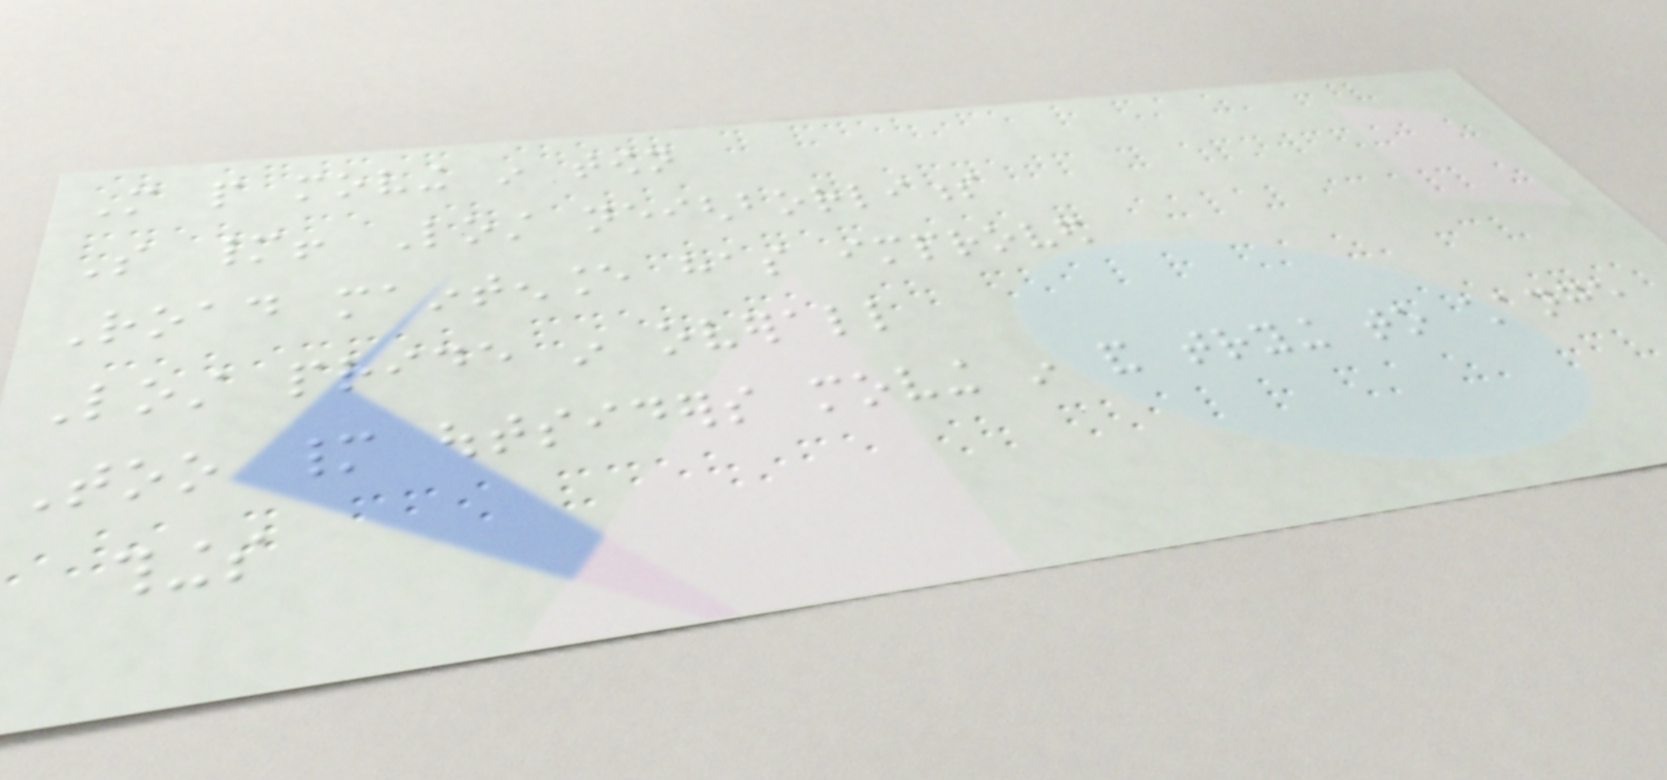More people moving in town
So many! Lost neighborliness
Road maintenance has improved
Lost pride in overall
Too many outsiders moving in and trying to change
things
